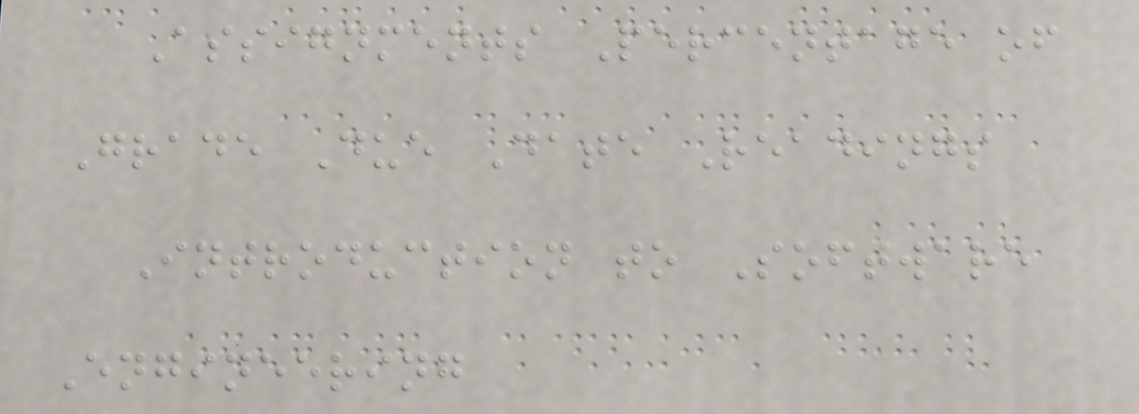Assignments Percentage of
Grade Due Date Readings
Introduction to Software
Engineering
